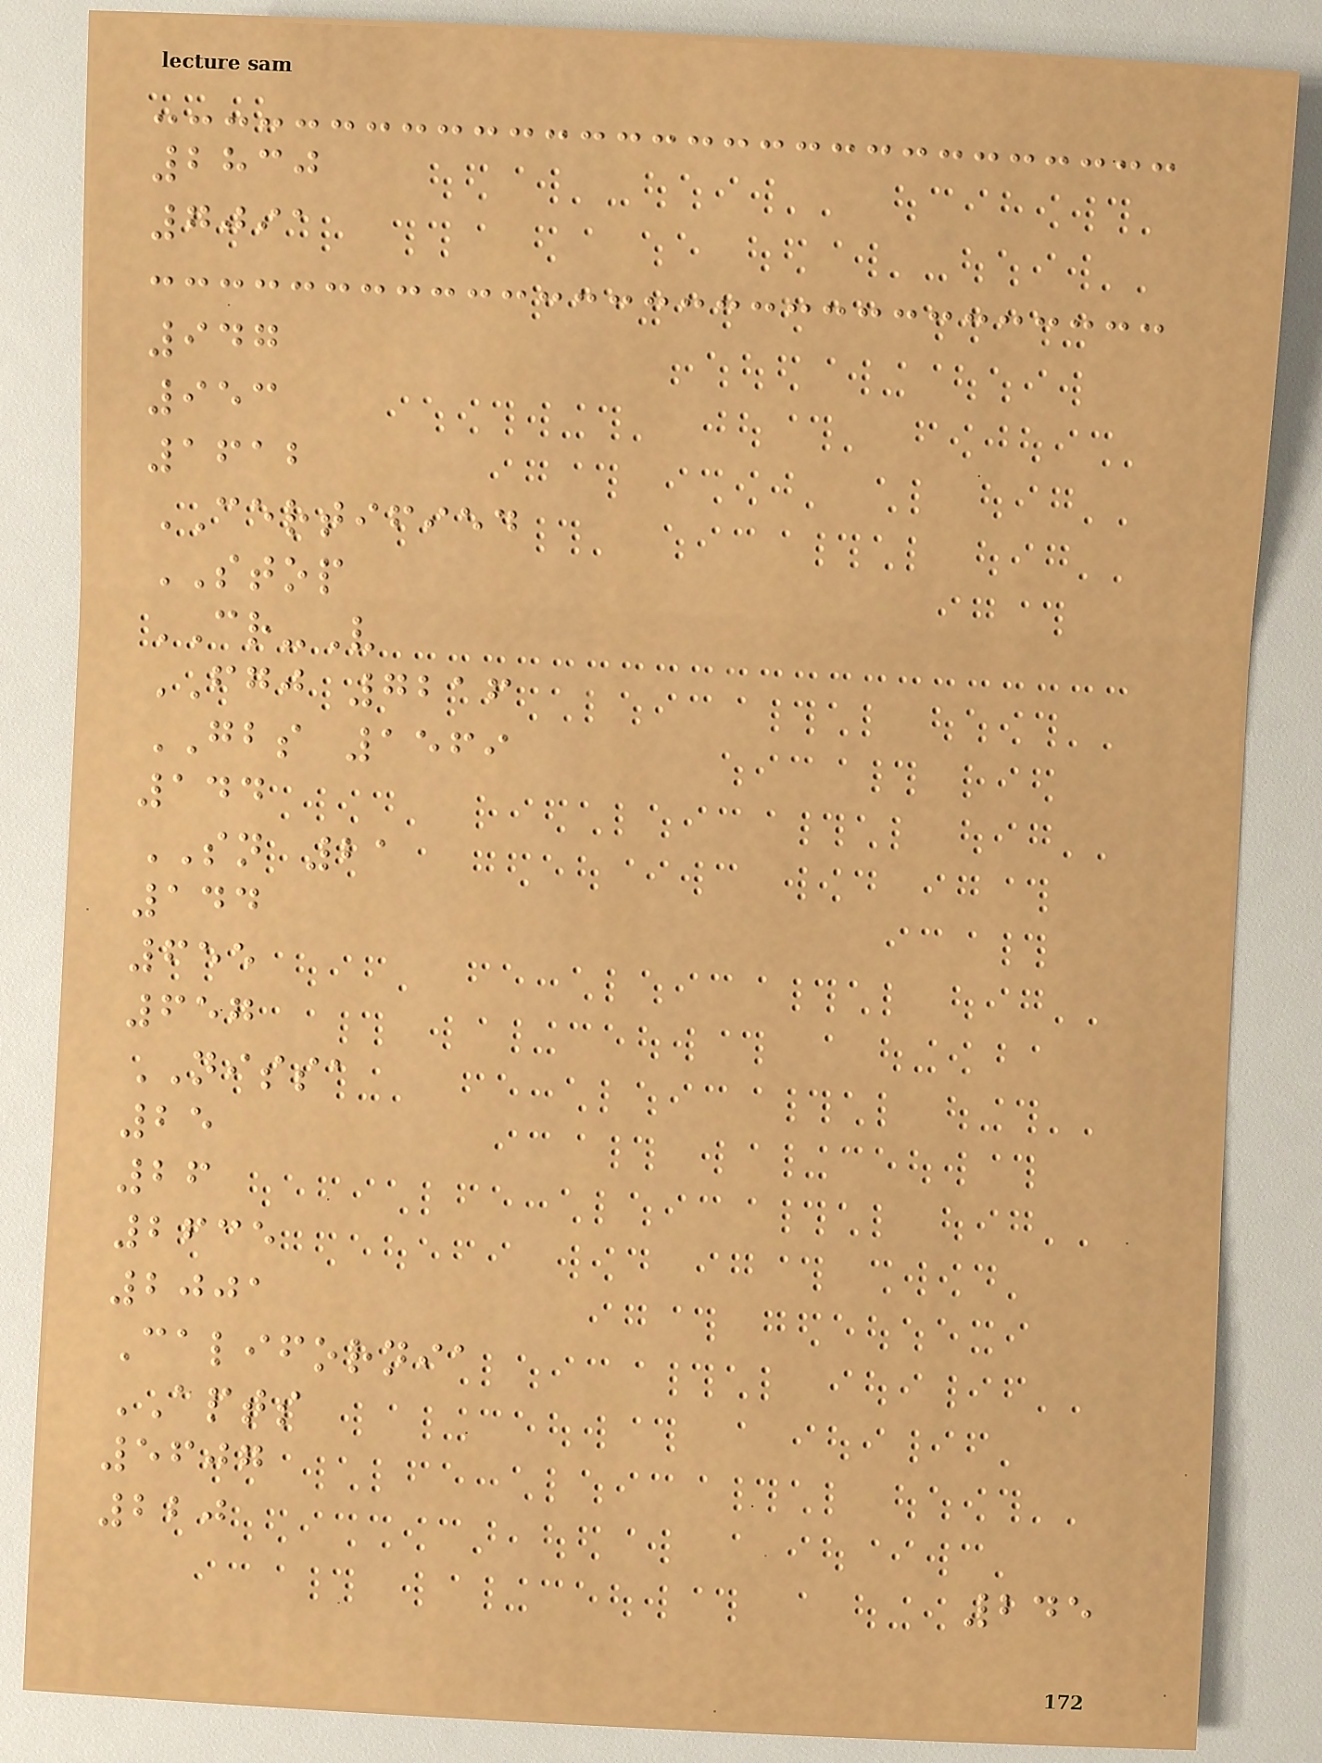2830
7091
947
953
1612
CERTIFIED
STOP
CR-V
FGJ 7216
GBS 1569
144
SN 21
144
655
657
NISSA
25
26
2635
2001
California
APTS
5607
220
245
